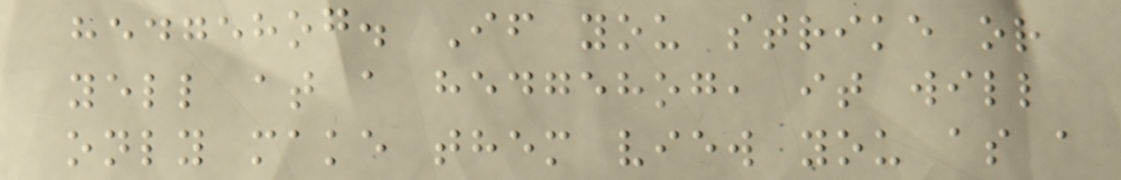hedgehog. If you strike or
yell at a hedgehog, it will
only make them view you as a
